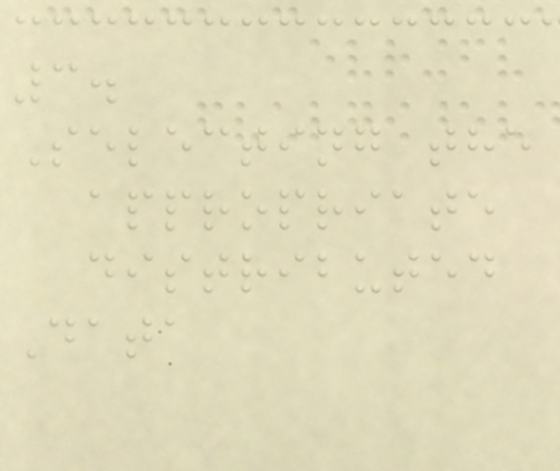3.
Selecting the
appropriate
distributed
Data
